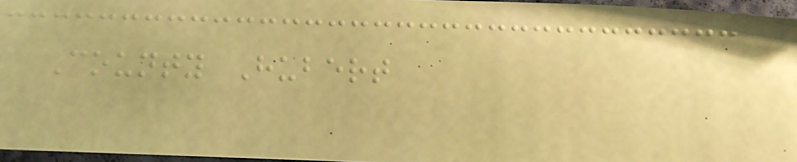County Hubert
